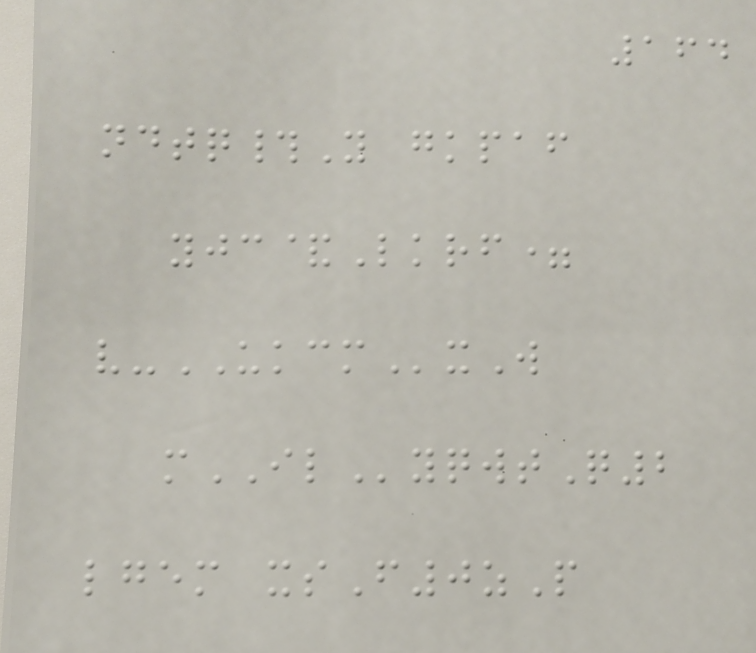164
ndtq#Y gkpaf
yjc&Lkrf=
v-UKCMxW
mILyqwtQ2
lgem xsF0zP
